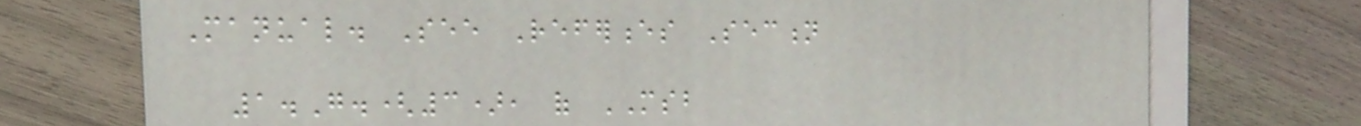Manual. See References Section
1.G.(3), of MSB
